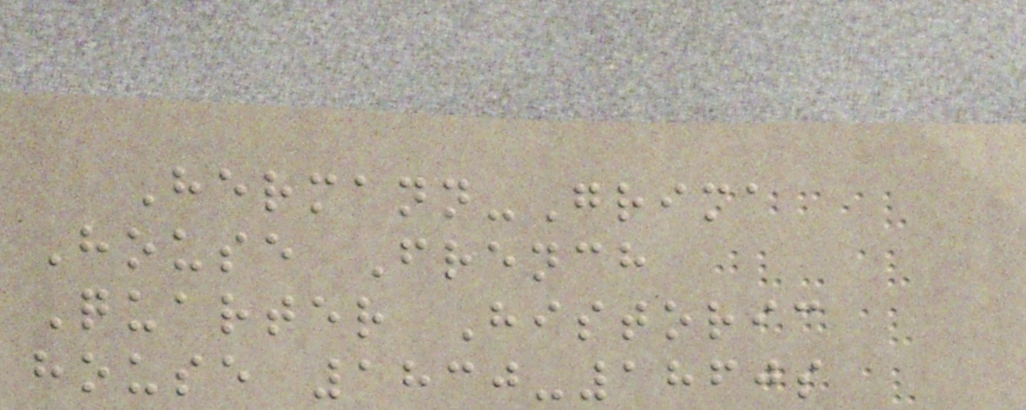Hermann-Grima
House French
Quarter Historic
house 1830-1860s
